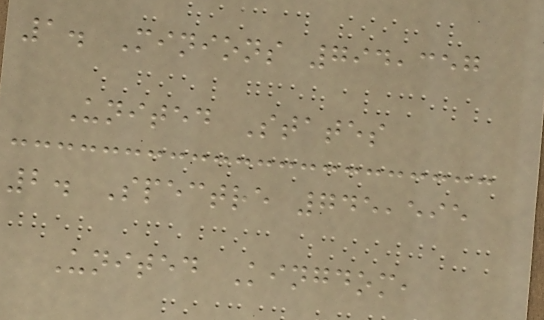1. Minions 794,357
United States
2. Spectre 745,595
United Kingdom,
